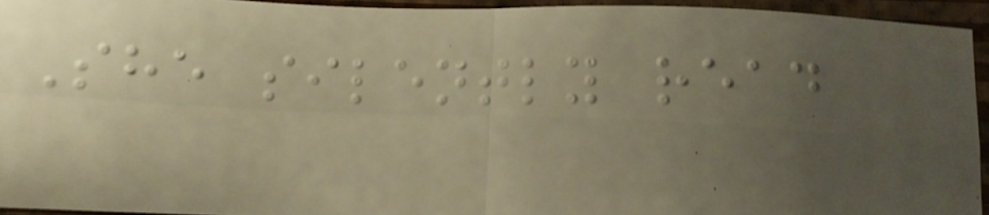She silently read
